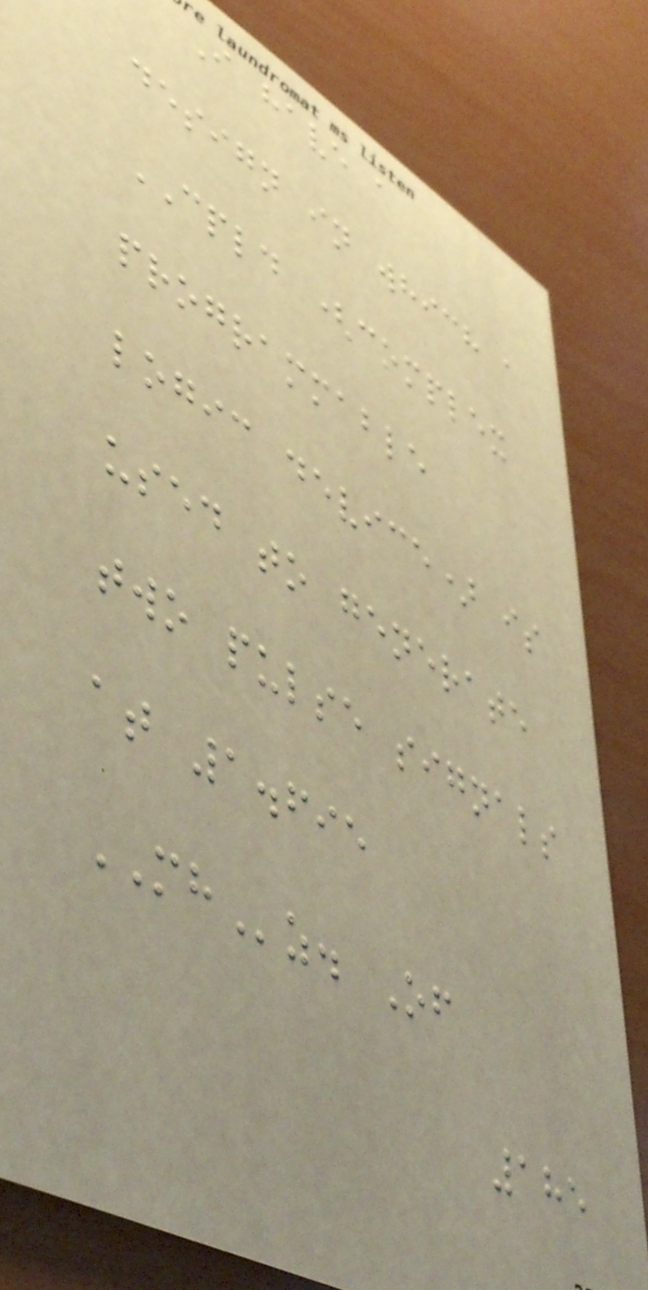I have a
design in which a
CPLD (complex
programmable
logic device) is
used to generate
two pulse signals
at 1.695
MHz. Of
185
